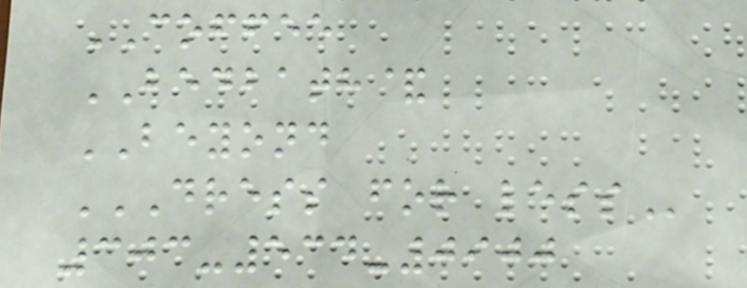COFFEE
BEDBATH&
BEYOND
DRESS FOR LESS
303-534-0900
